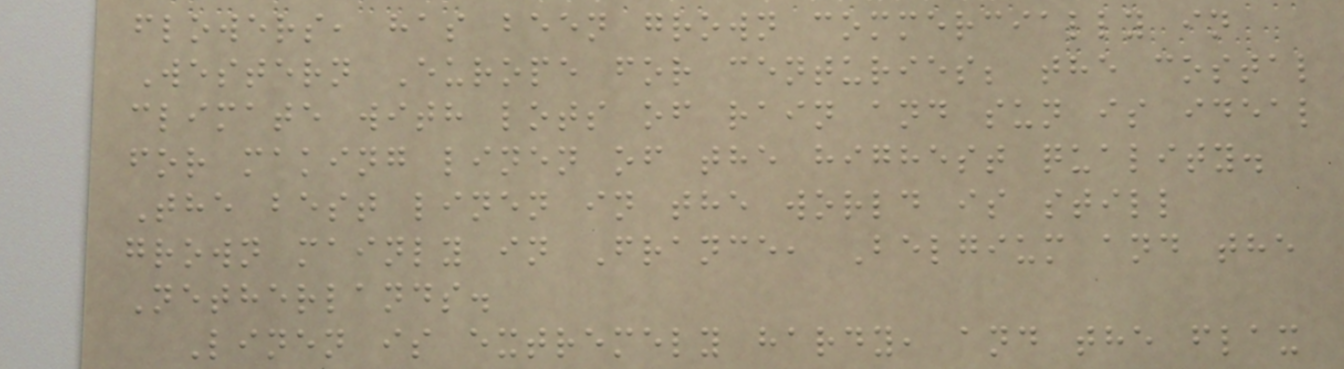flowers, has been grown commercially in
Western Europe for centuries; the costal
climate with lots of rain and sun is ideal
for making linen of the highest quality.
The best linen in the world is still
grown mainly in France, Belgium and the
Netherlands.
Linen is extremely hardy, and the flax
